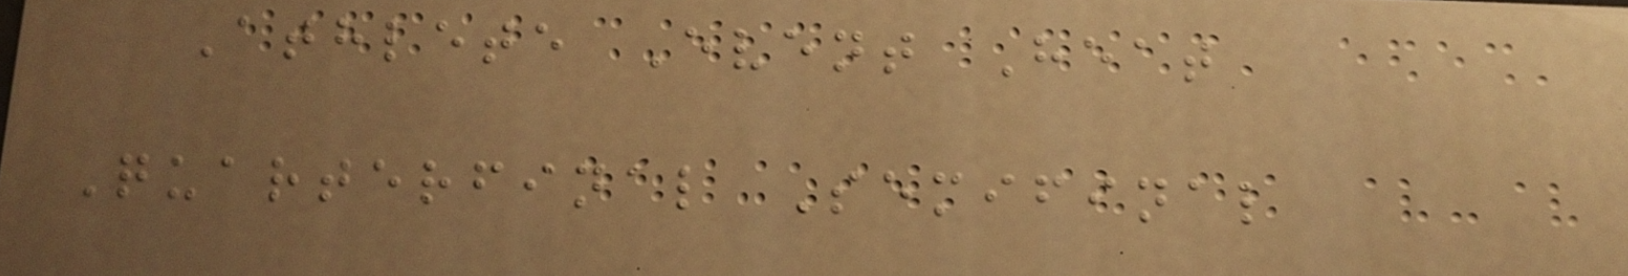Athlete Event Heat
Quarterfinal Semifinal
